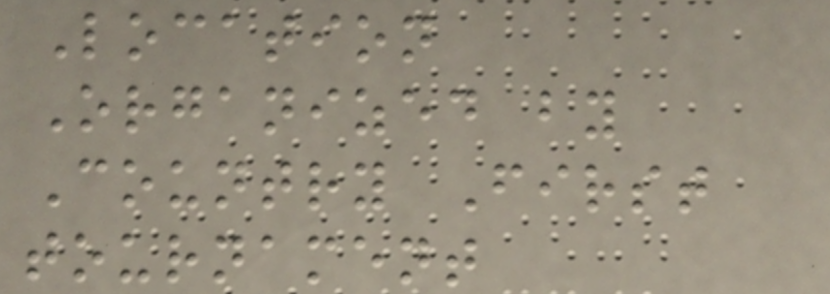Location
Organized by
Country First
tournament
